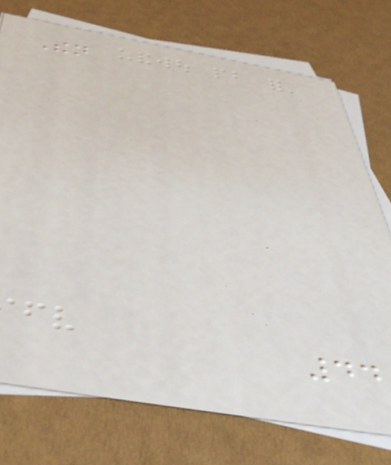Then
44
